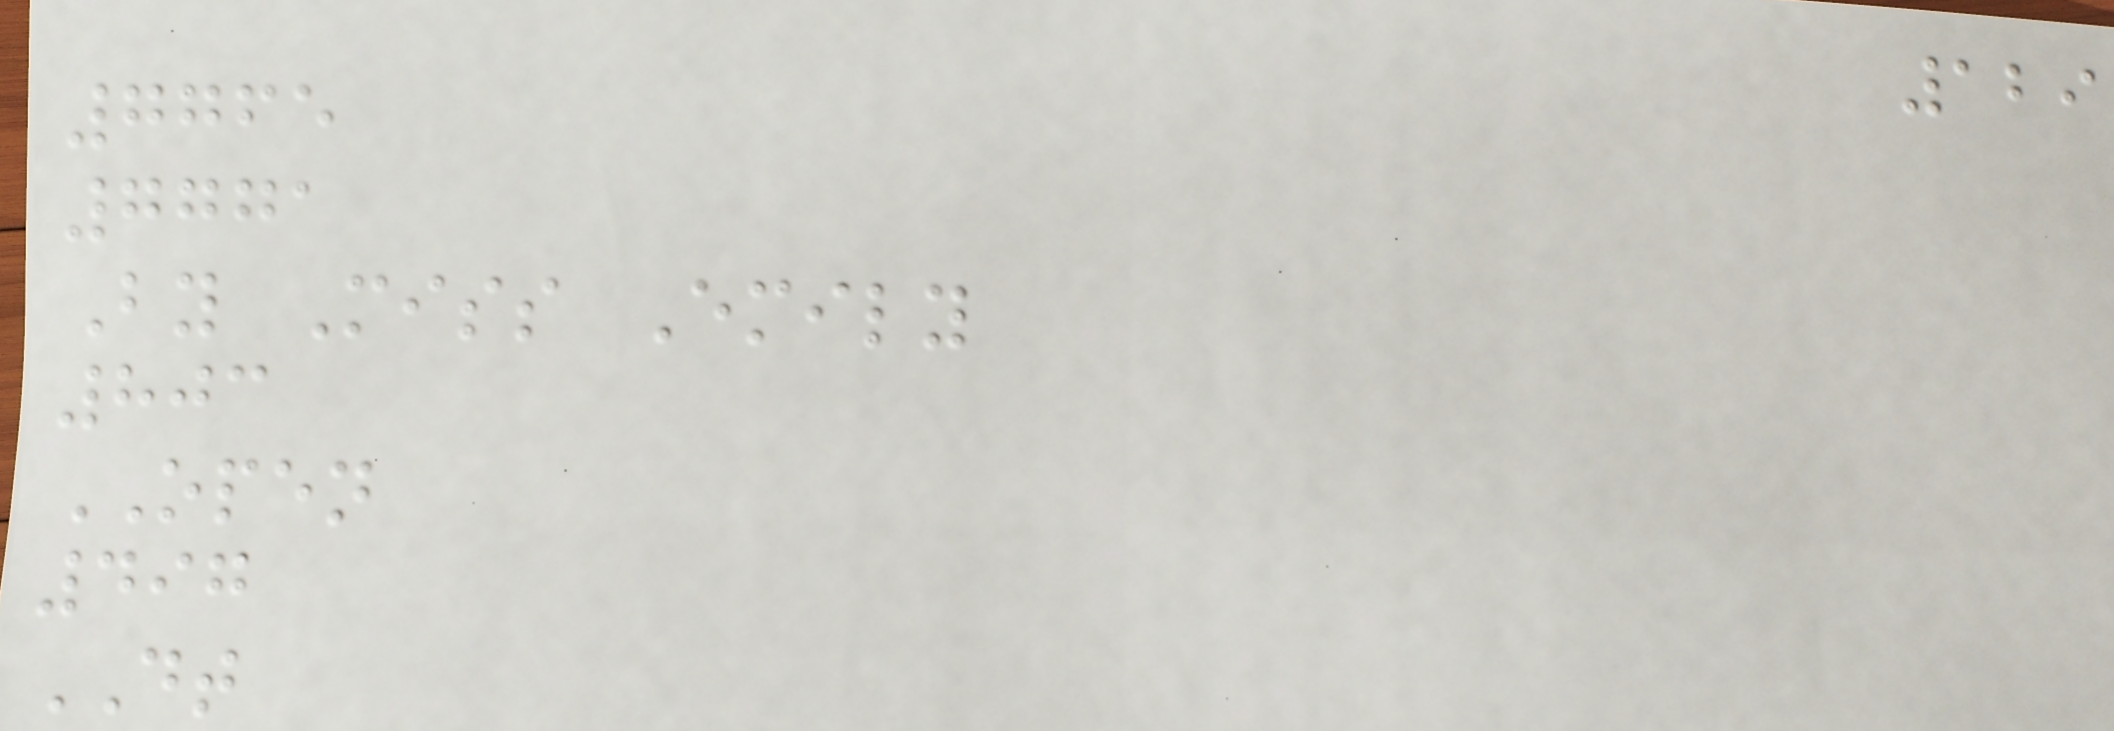129
7765
7771
By Miss Emily
803
OPEN
497
DT
